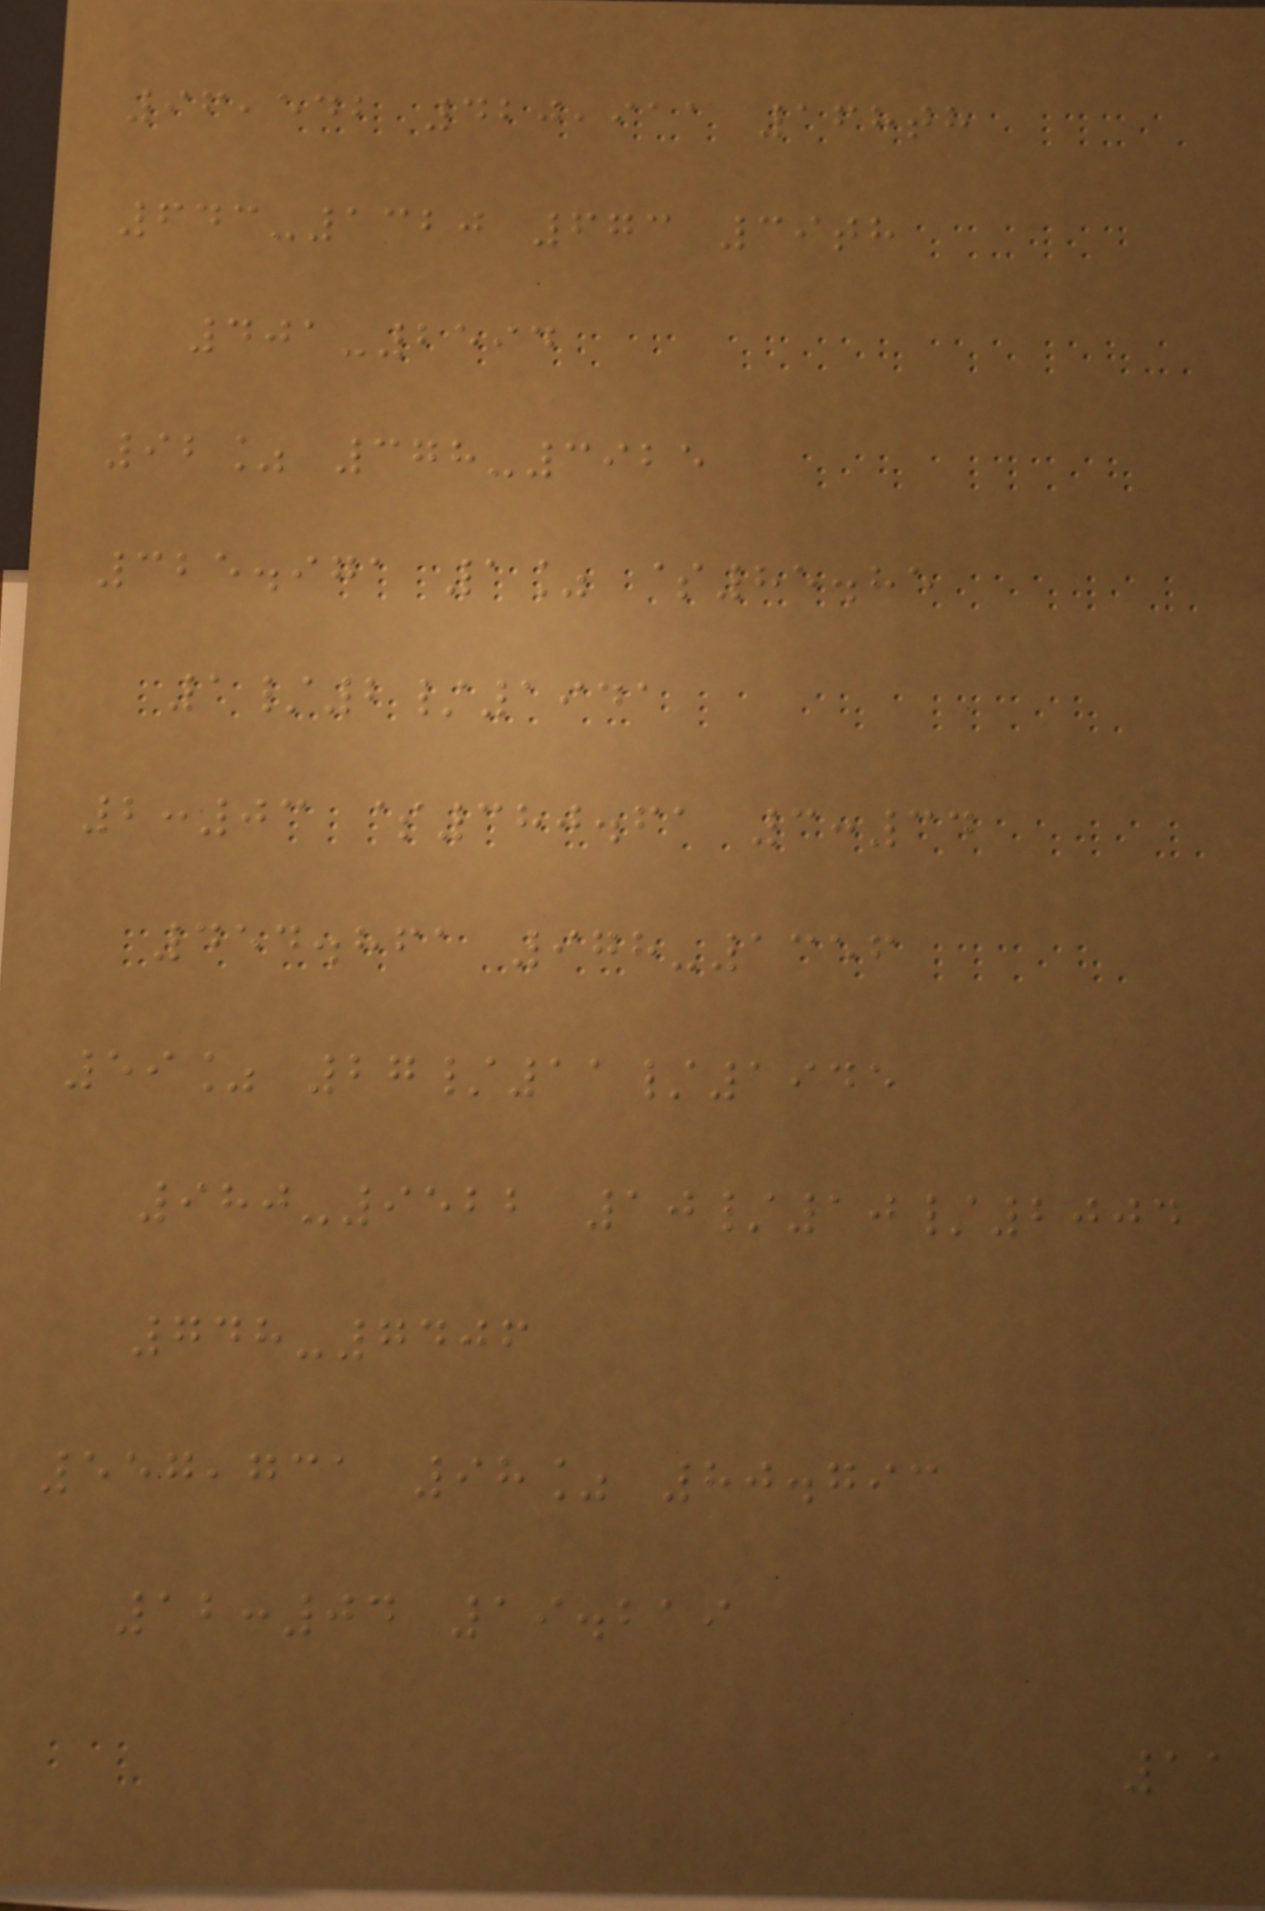96,542 420,911 168th
643-1320 673 39th
401-2594
92% 378-3925
325.971 1% $85.85
1/2/1941
2:03 $380.61 3:34
454.861 978-1356
59% 27/11/1945
980-9522 10/10/2004
748-7406
557,731 98% 80.793
12:04 19.219
11
